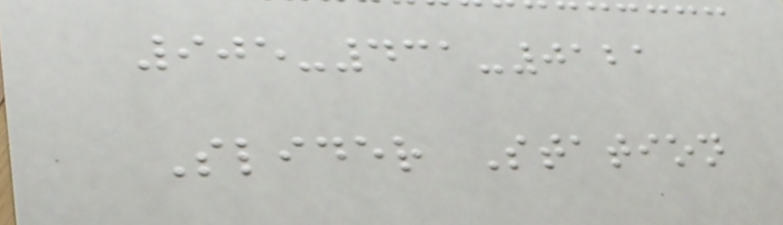905-431-0121
Slider Station
